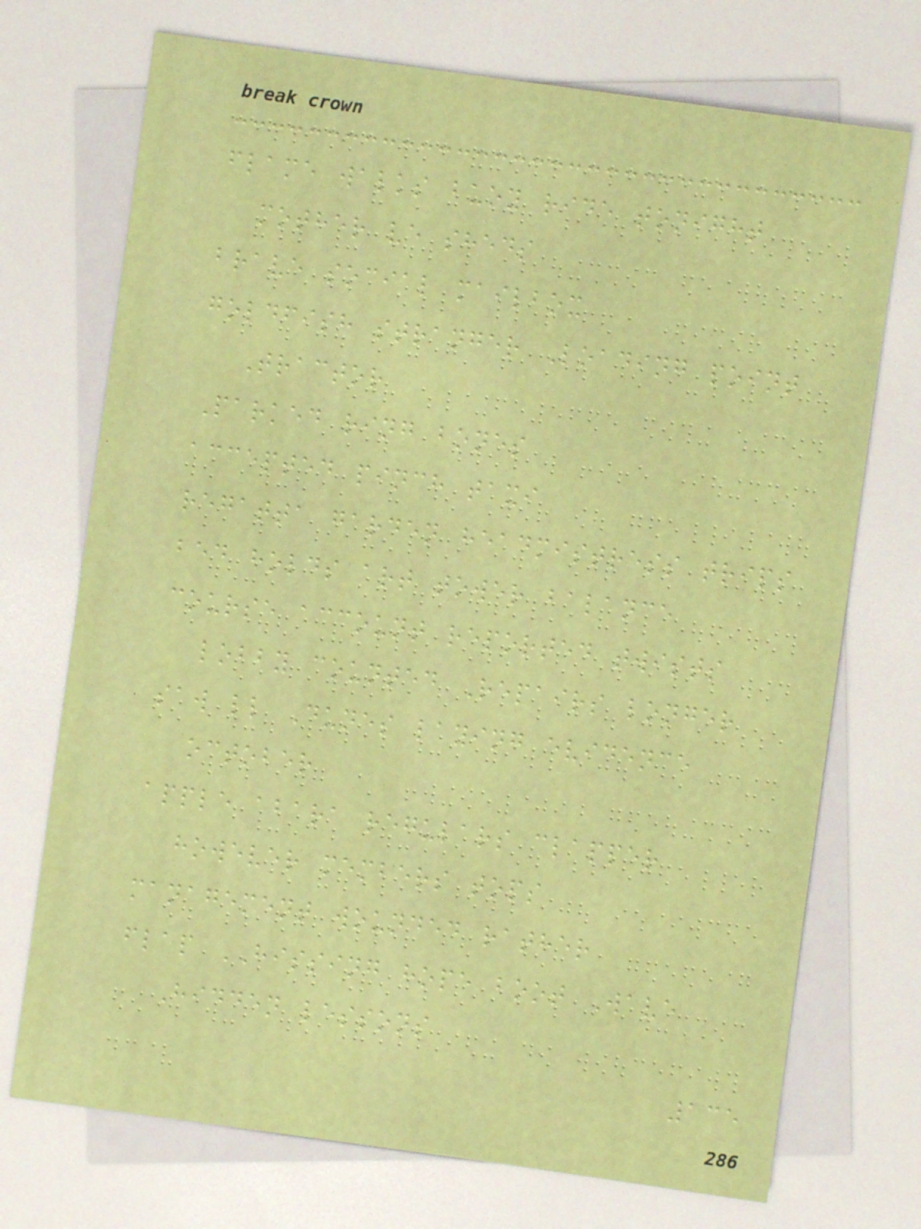flame walks buoy ride tonight
mother ve sheds
brave social mailbox
goldfish stranger Loading point
Tractor
Parked ring bones
accepted pinch taxi
regatta garden headmistress trips
bed holds art tower balance
course account reported twists
lobby counted Repairs longer
saw ll Dunes laying evidence
october
apple abara regulars clapper
however members tops
management wounded rather
flap HISSING hope boot Wave
Hidden lessons
135
